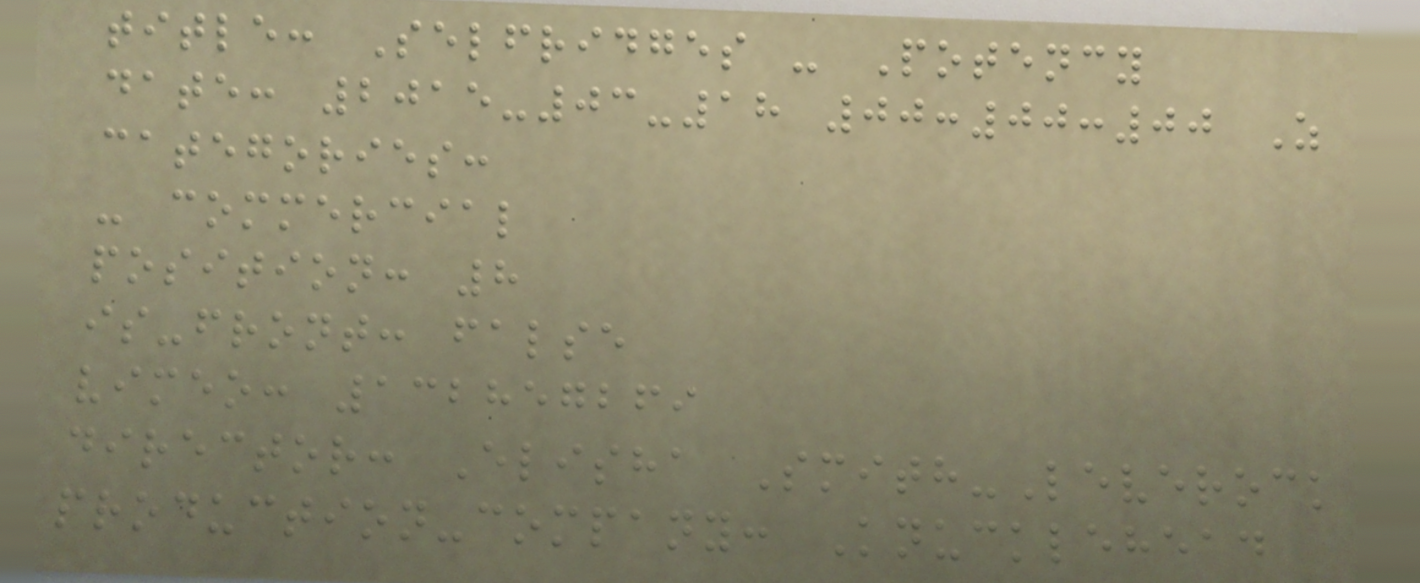title: Selfridges - Potency
date: 2015-03-18 00:00:00 Z
categories:
- commercial
position: 8
is-front: false
vimeo: 132857269
director: Elisha Smith-Leverock
production-company: Knucklehead
